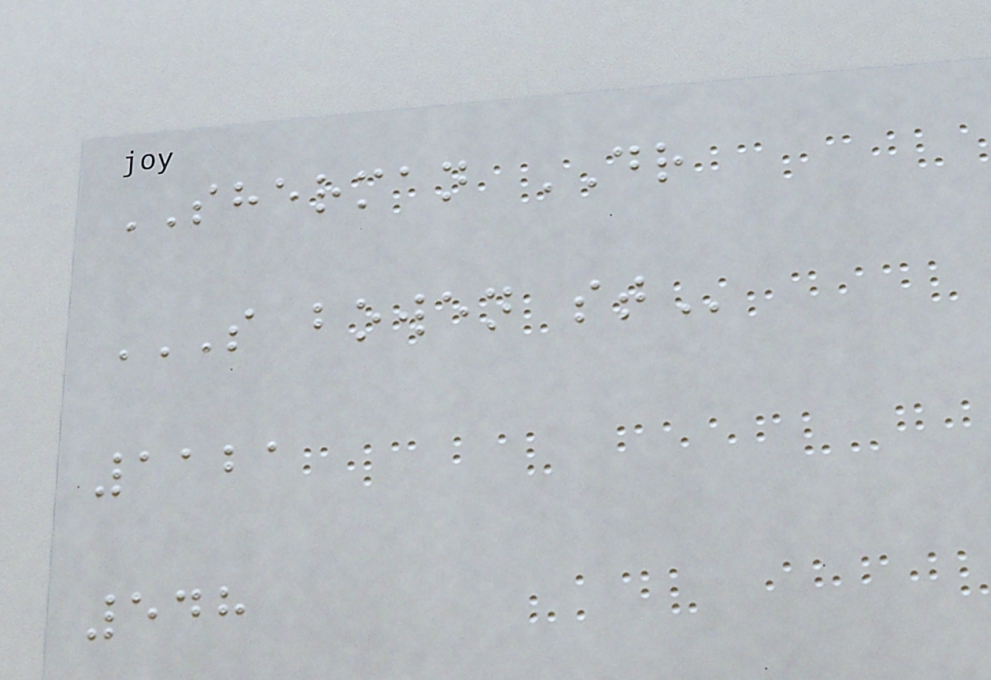SHERMAN DR
S BOWEN ST
1121
548
